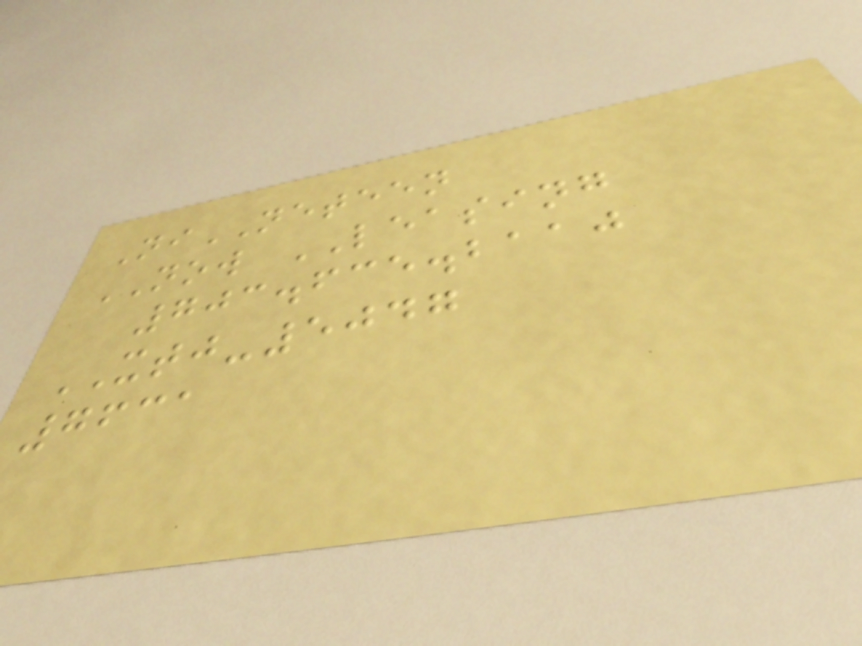NiNETEEN
NOW LEASING
703.635.2110
XTJ-5047
7631
